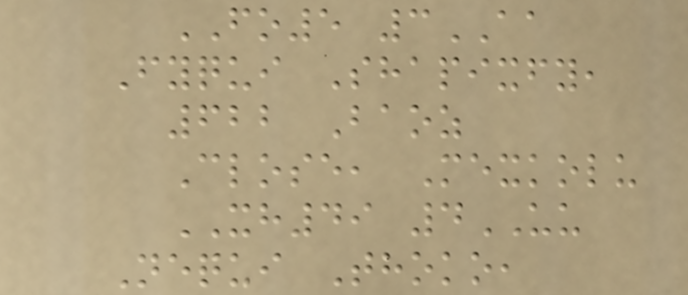FO5 3AA
Fyqui Shapixfy,
622 Baoz
Close, Mexkolu
XH49 4UU
Nequi Thoko,
